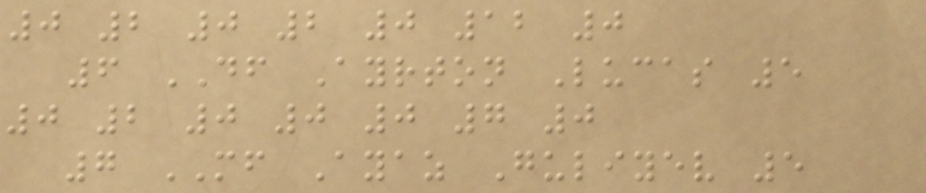0 2 0 2 0 12 0
6 DF Ayrton Lucas 5
0 2 0 0 0 7 0
7 MF Ayaz Guliyev 5
